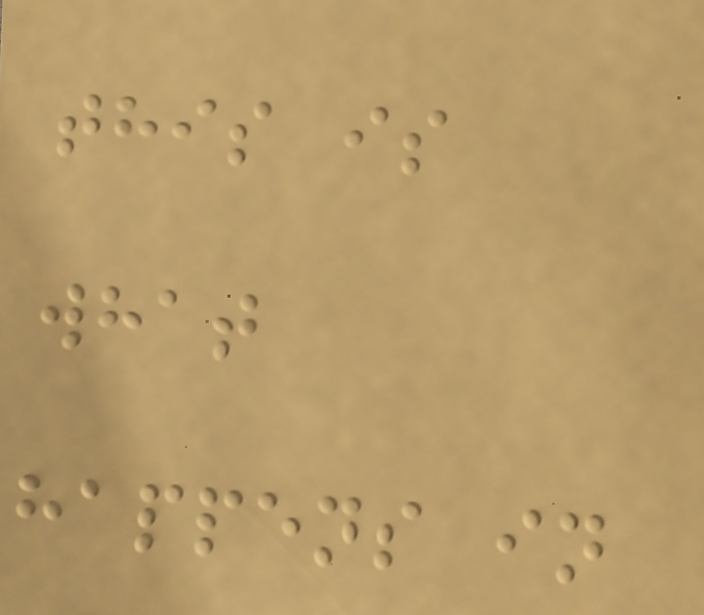this is
what
happens in
